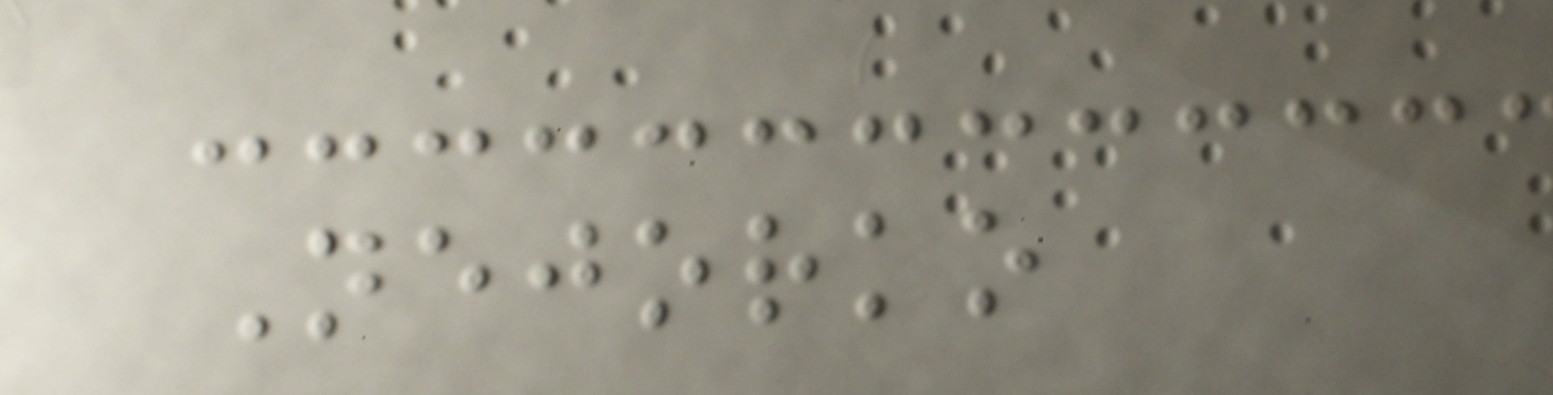Nejorko
